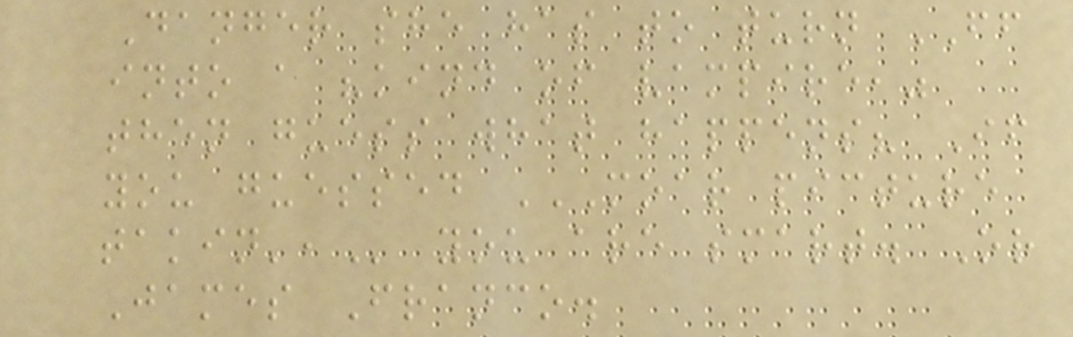Danger she has to turn FF
into a "kind of vampire,"
then guess what happens? If
you guessed MOAR PICTURE
TAKIN', you are smart. Or
James Franco.
